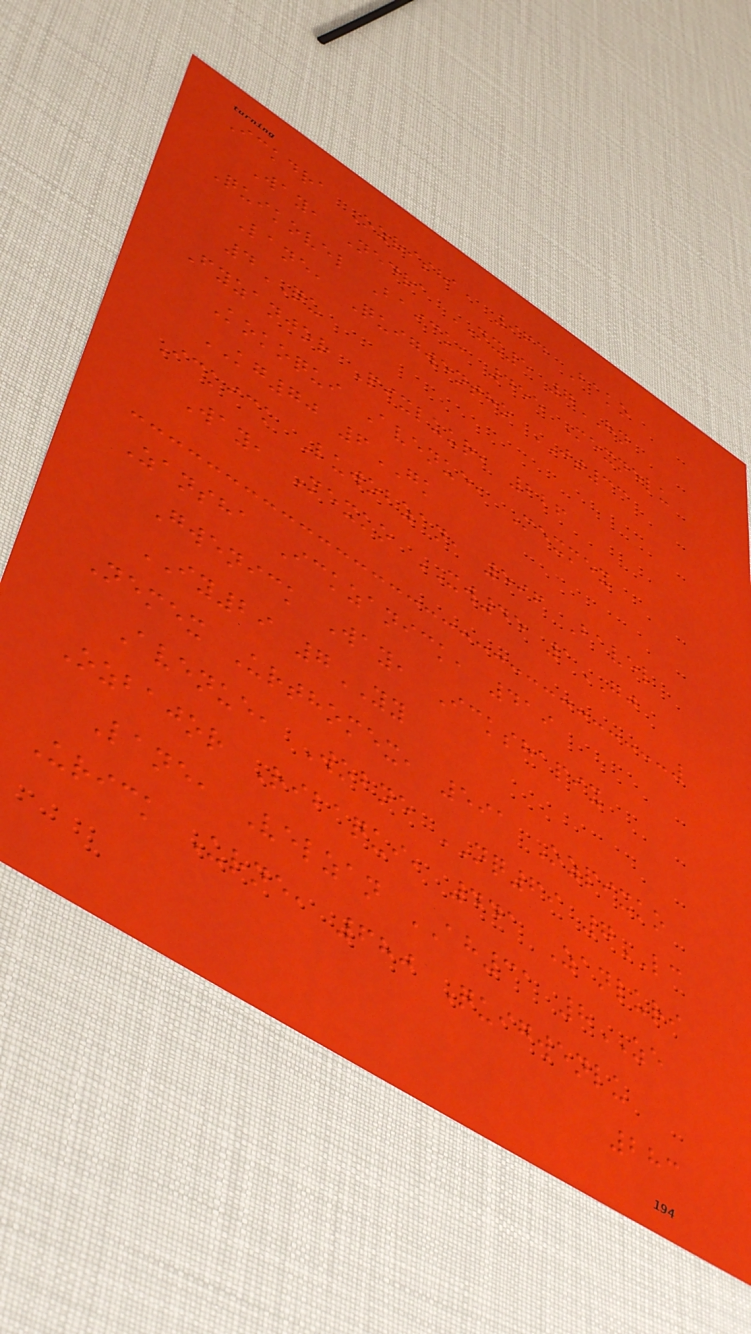Ickdra Ozrisha, 964 Bako
Way, Nedra NX5 7HN
Quikovel Baick, 455 Mexnelu
Lane, Quigwentho JT33
4QU
Fyzanjor Pixluur, 226
Kokoqui Avenue, Mexmex
KG70 6GK
Ickick Luwobzan, 596 Bavel
Way, Mexko XW45 1GJ
Zansha Ickzanick, 419
Gwenick Way, Ickshapix
IY29 7YY
Nemex Urthomex, 591 Ozpixko
Avenue, Wobne NQ69 7LC
Ozbajor Ribaqui, 441 Zanluri
Lane, Velzan AH31 8ZE
Urick Urne, 680 Quigwenlu
283
